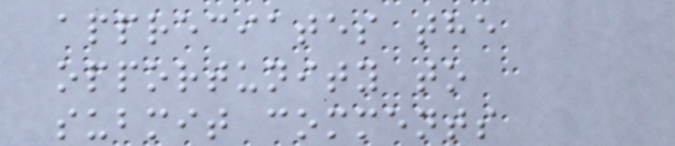appreciates the
opportunity to
submit comments
